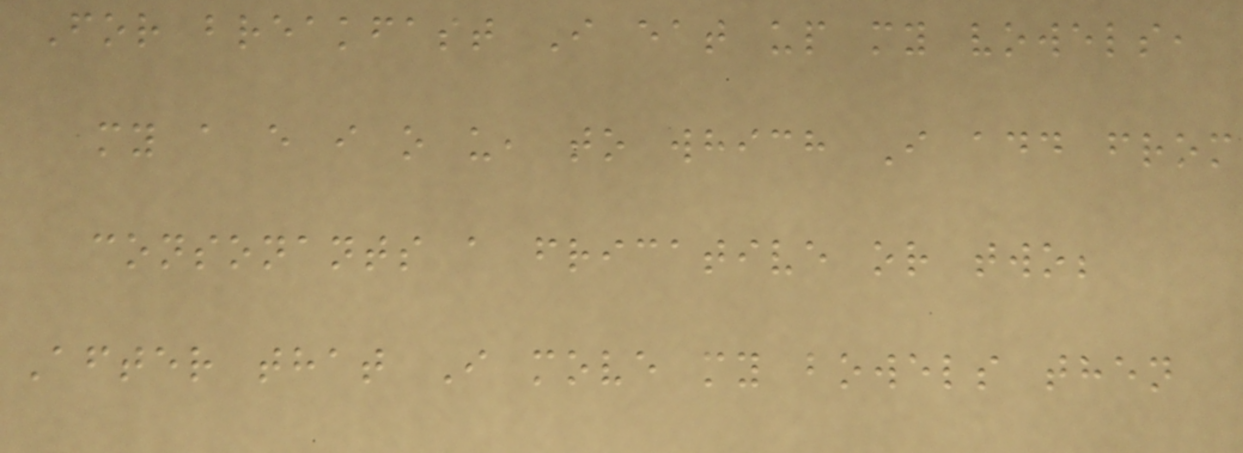For breakfast I eat up my vowels,
my a e i o u, to which I add from
consonants a fricative or two;
After that I move my bowels then
